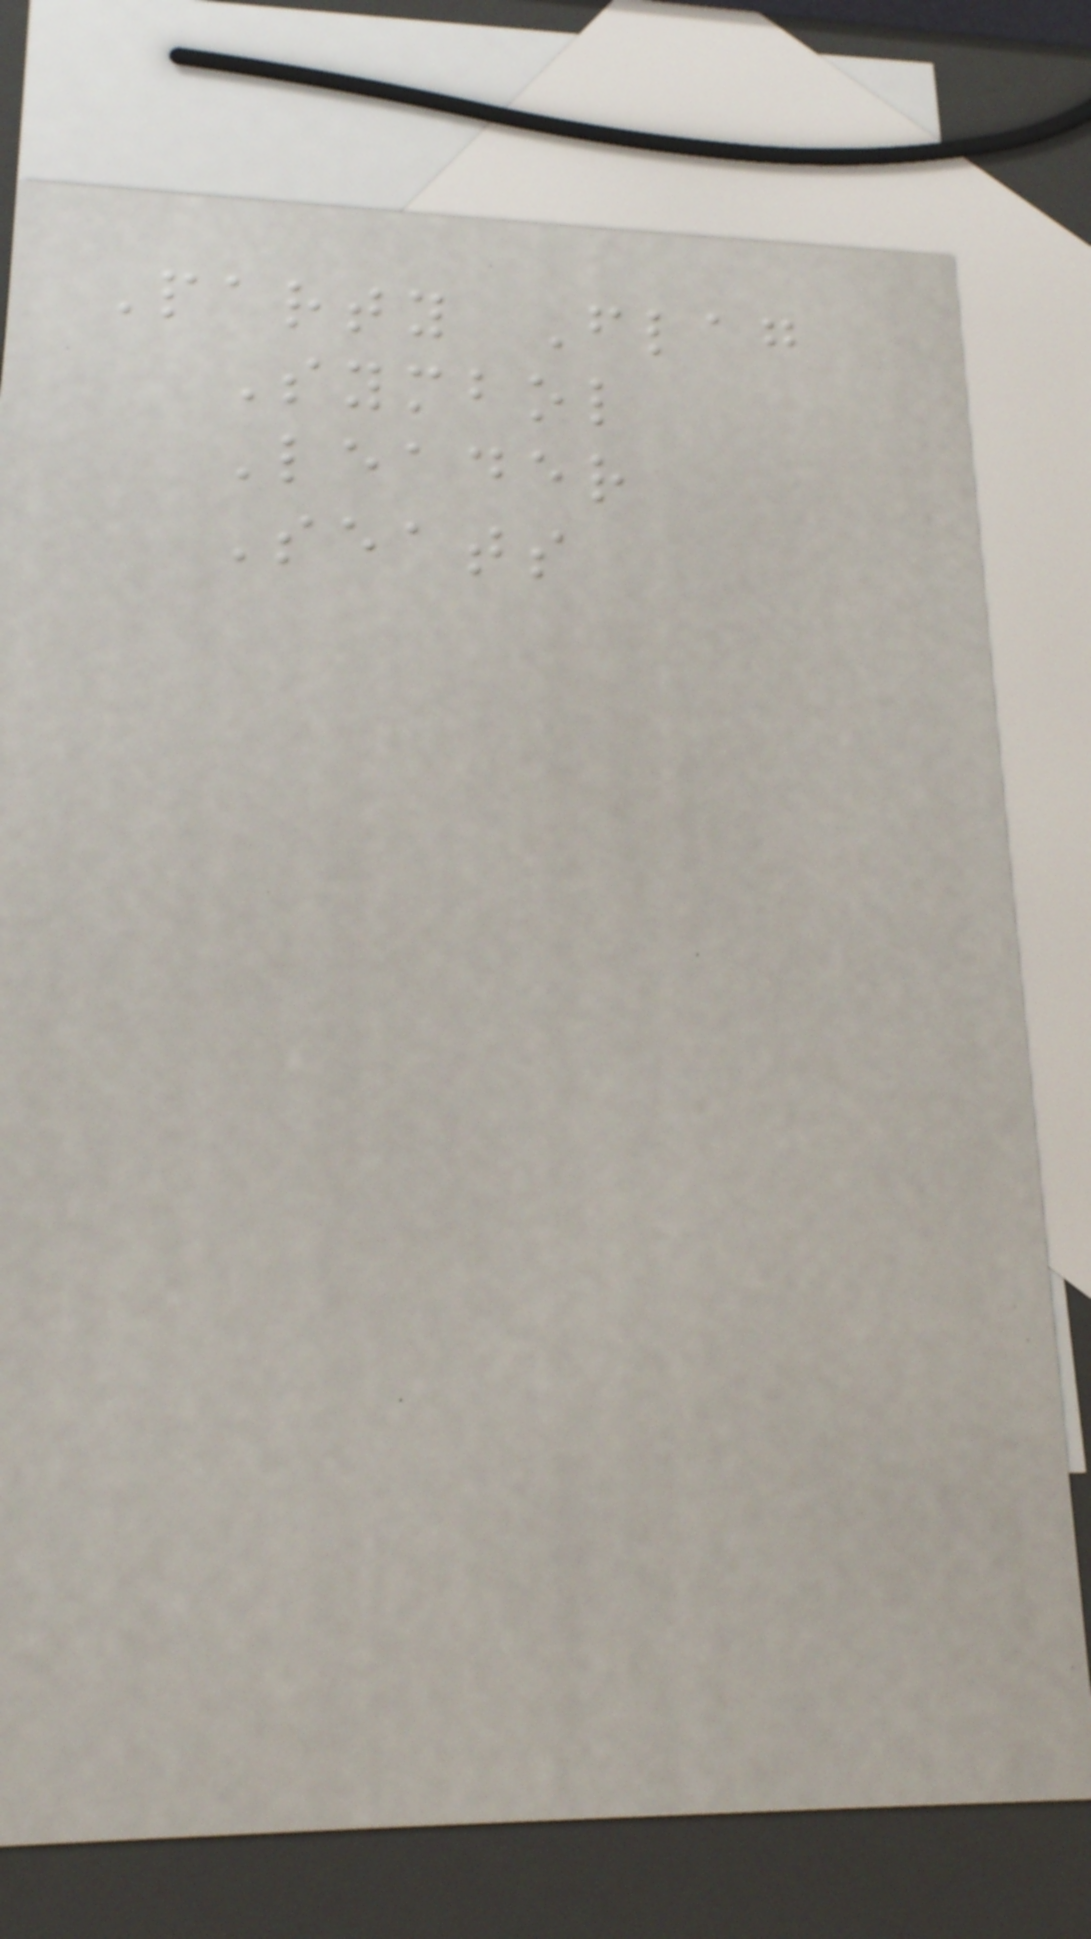Party Flag
Symbol
Leader
Seats
